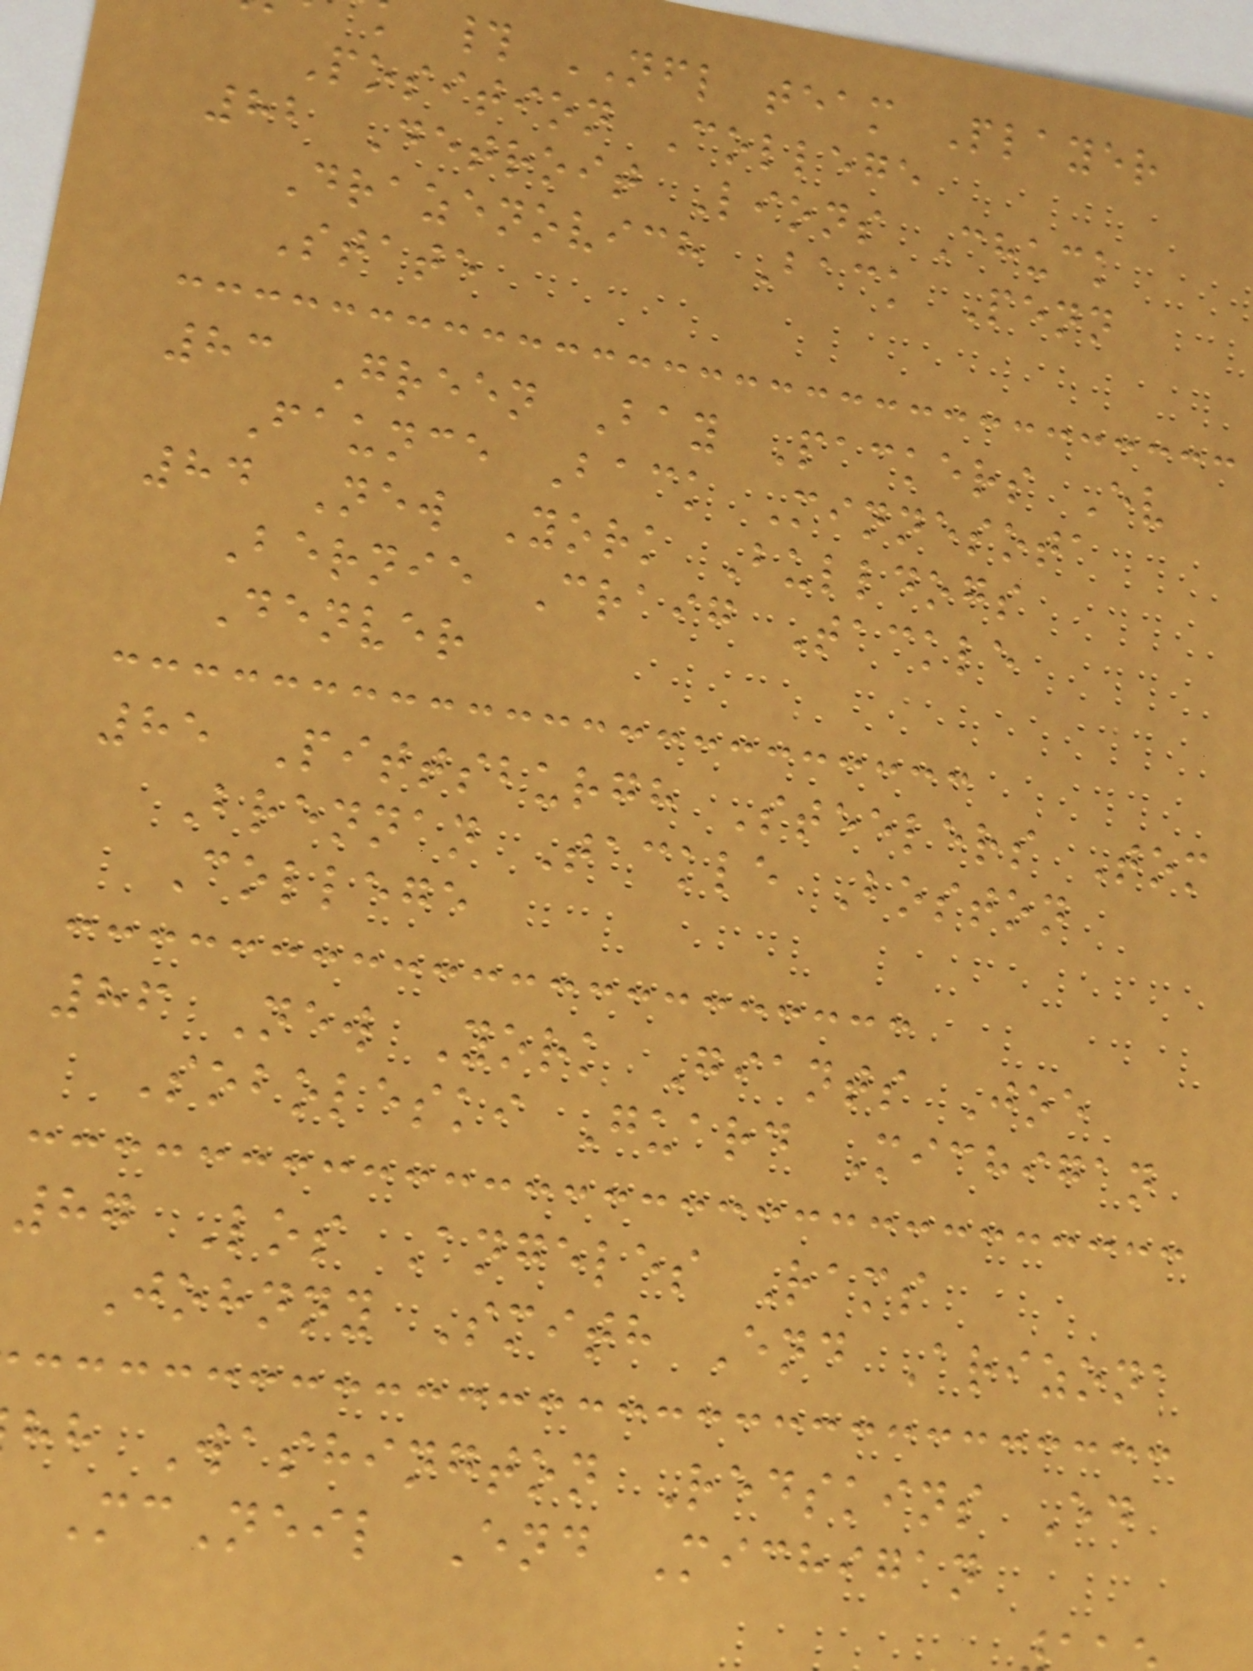# NFL team Player
Position College
82 Detroit Lions Chuck
Drazenovich Back Penn
State
83 Green Bay Packers Ev
Faunce Back Minnesota
84 New York Bulldogs
Bernie Craig Tackle
Denver
85 Pittsburgh Steelers Tom
Brennan Tackle Boston
College
86 New York Giants Joe
Soboleski Guard Michigan
87 Los Angeles Rams
Johnny Smith End Arizona
hh Washington Redskins Ed
McNeil End Michigan
